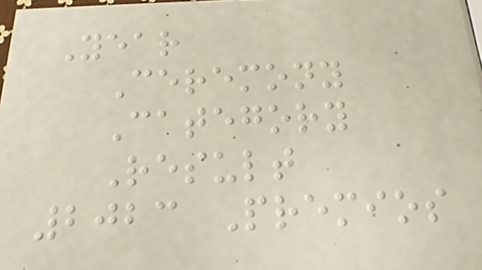Year
Ceremony
Category
Result
2023 Premios
